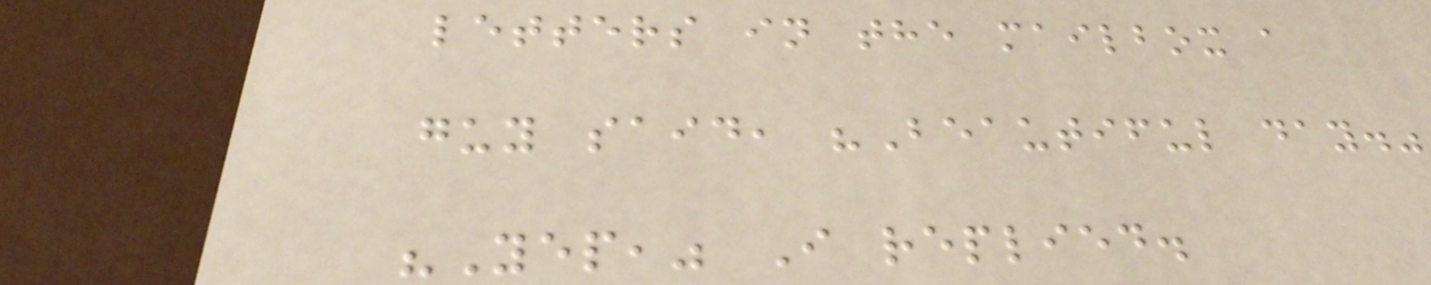letters in the mailbox a
guy said, "Beautiful day."
"Yep," I replied.
